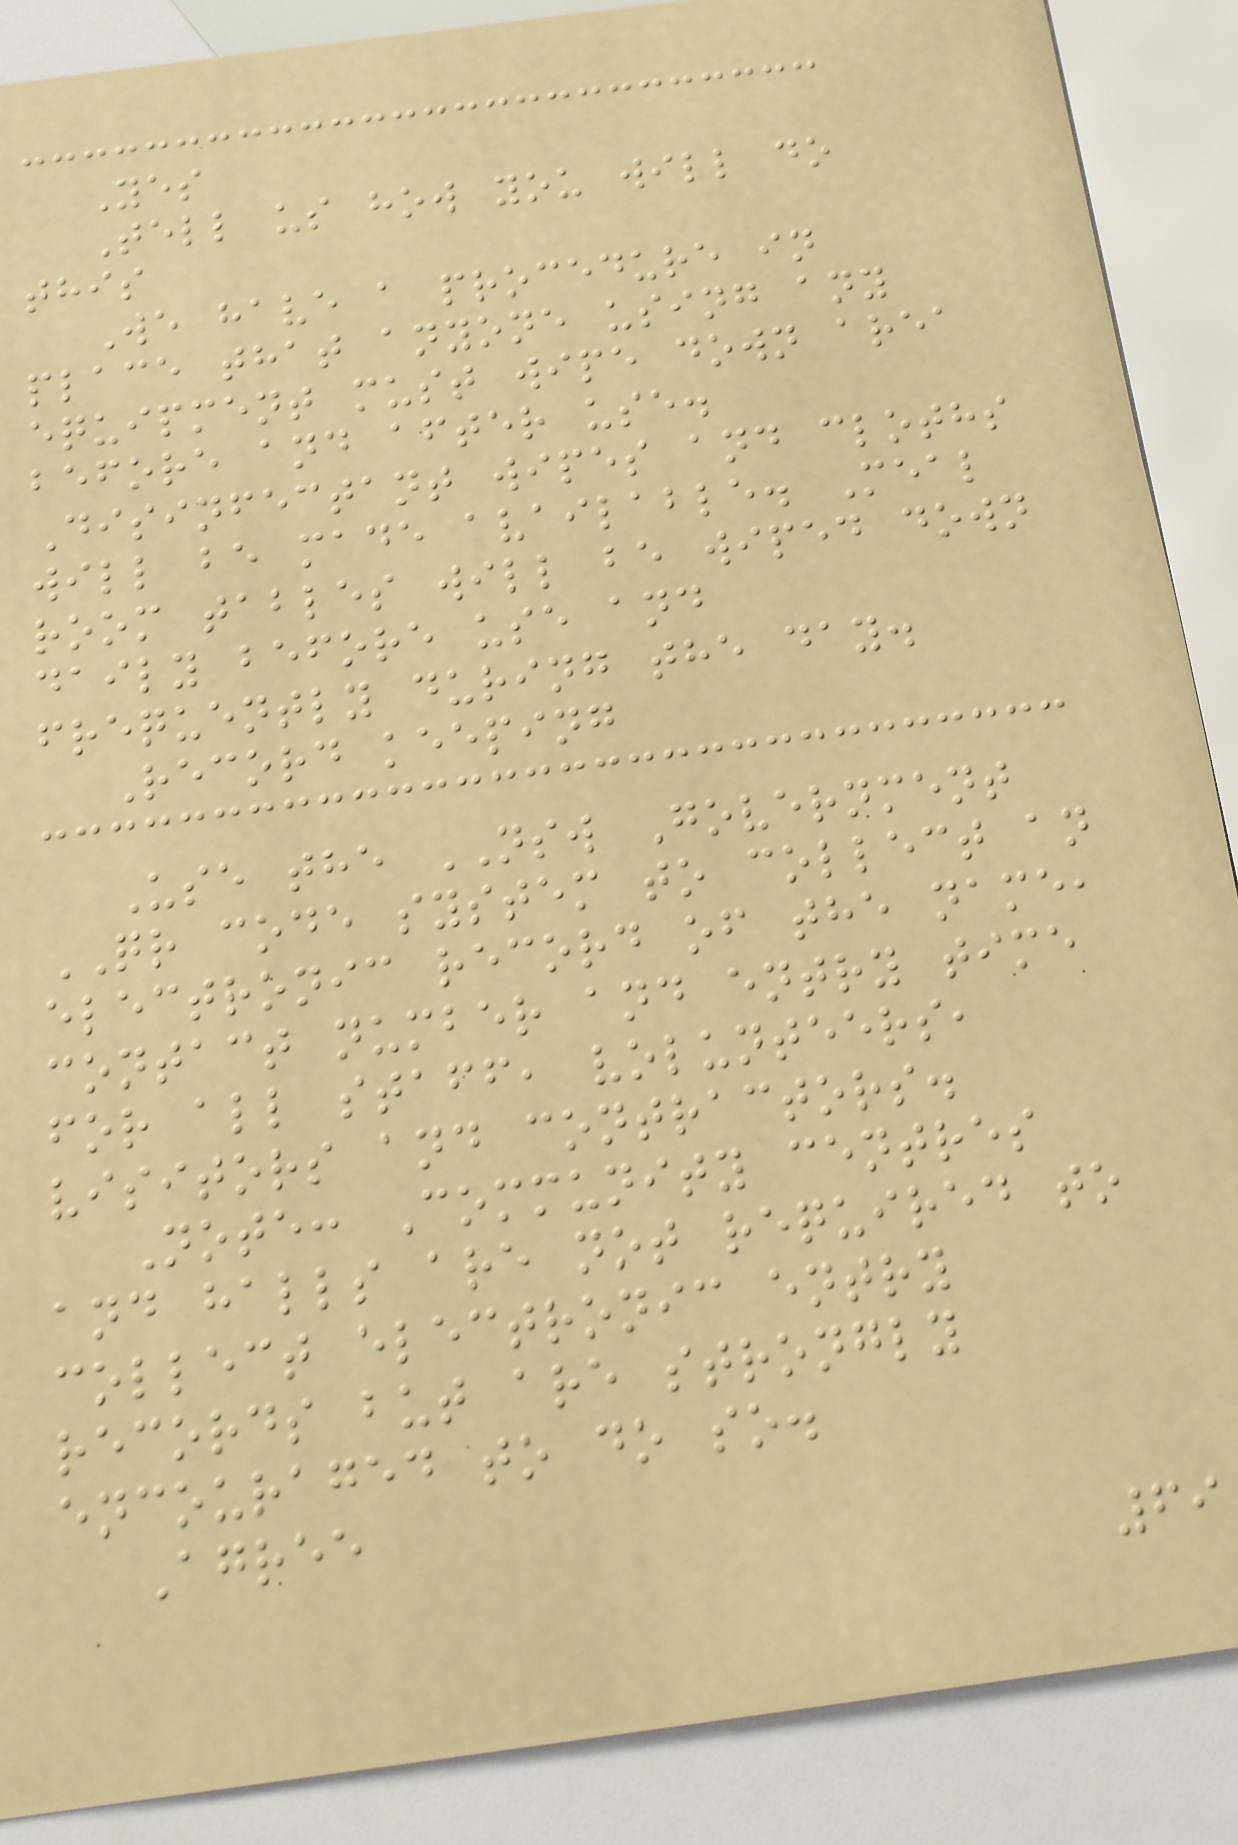Yes
Tell us how you will do
this
We have a procedure in
place that anyone using any
equipment must wipe down area
before and after use.
Disinfectant wipes and cloths
will be made available. Meal
room tables will be wiped down
daily before use and
frequently during the day.
Record keeping
Use the NSW Government
QR code system to collect an
electronic record of the name,
contact number and entry time
for all staff, volunteers,
visitors and contractors.
Note: Community centres
and halls are not required to
collect electronic entry
records but are strongly
encouraged to do so.
Agree
69
